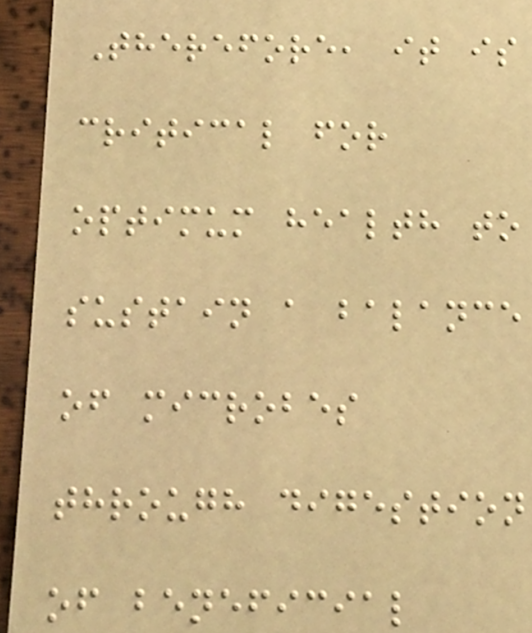Therefore, it is
critical for
optimum health to
sustain a balance
of microbes
through digestion
of beneficial
